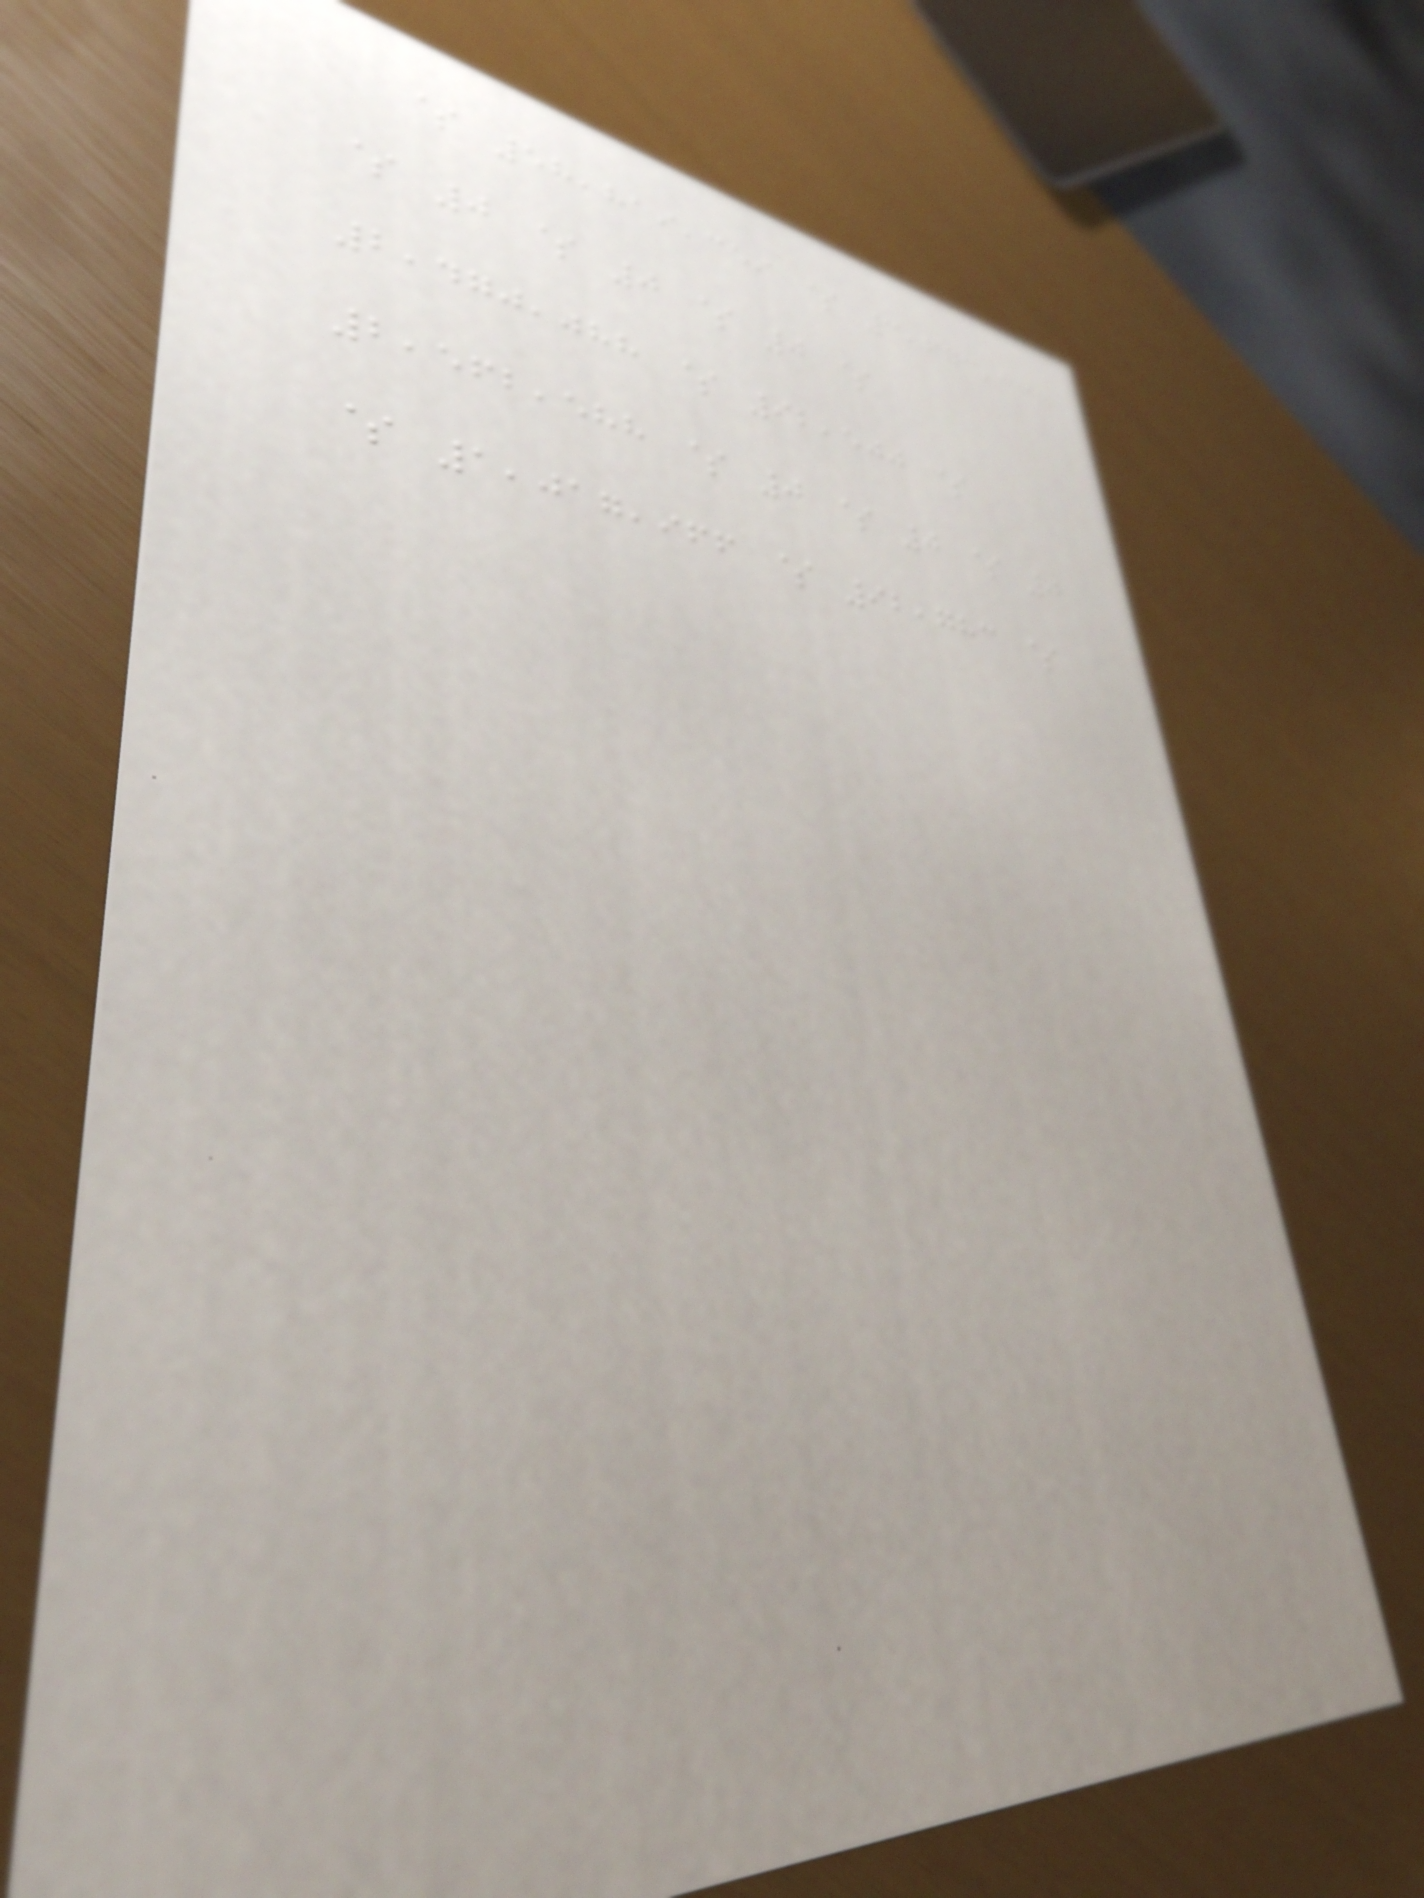$ 58,819,359 $ 3,673,337
$ 0 $ 0 $ 0 $
2,470,088 $ 92,500 $
2,562,588 $ 0 $ 0 $ 0
$ 1,017,966 $ 92,783 $
